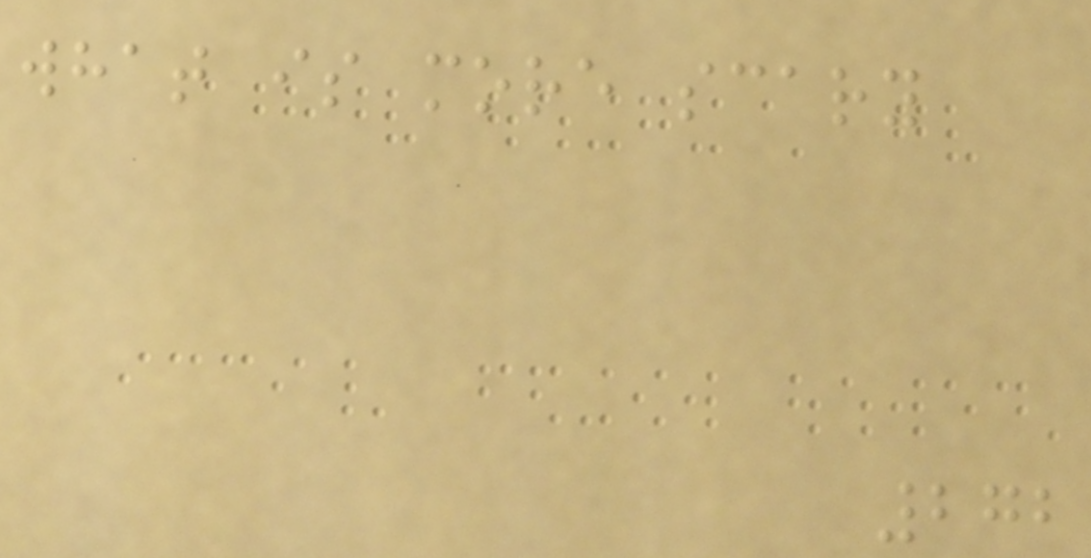what is more scary
272
